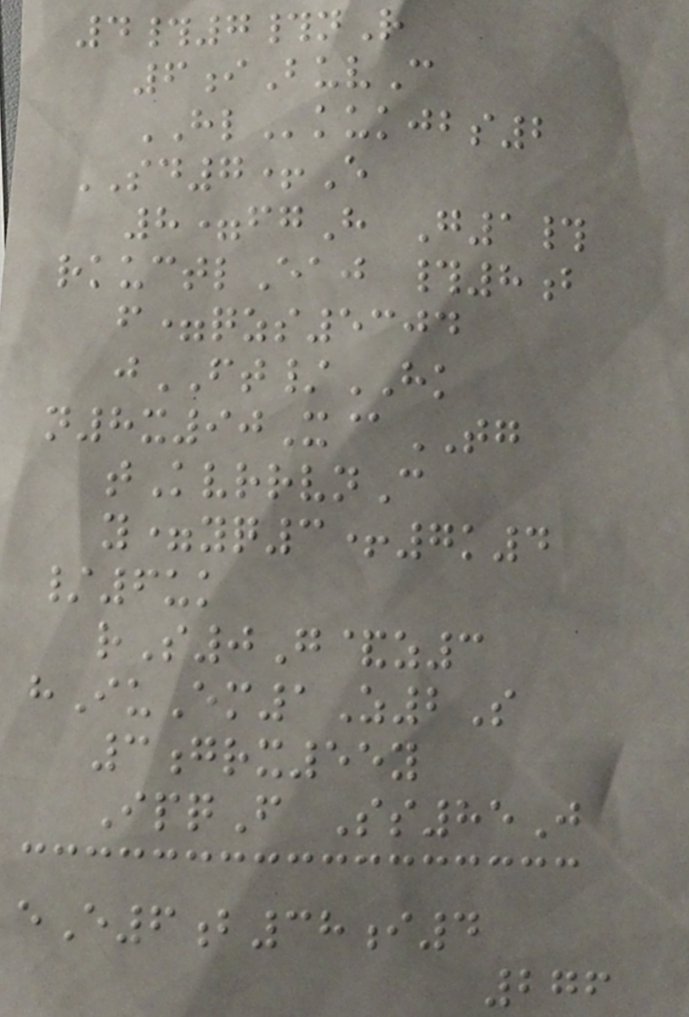4#7#nR
6iBuvC
HLkukjbs2
SD7+E
8=fgH G1#
rkuctlEaj #8b
f=qzs5304
jFT/HK
n8x90X@TG
tKvrrvnC
y=yq3+7k4
/6uk
rS0G&z3
hIuEm1Z2S
3grx55y
IpqF Ss85J
eE6b38i4
276
